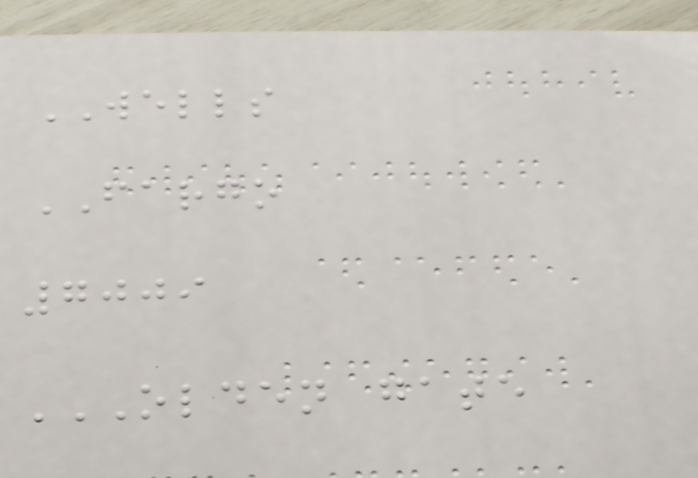WELLS
FARGO
7009
OLDEN GATE
